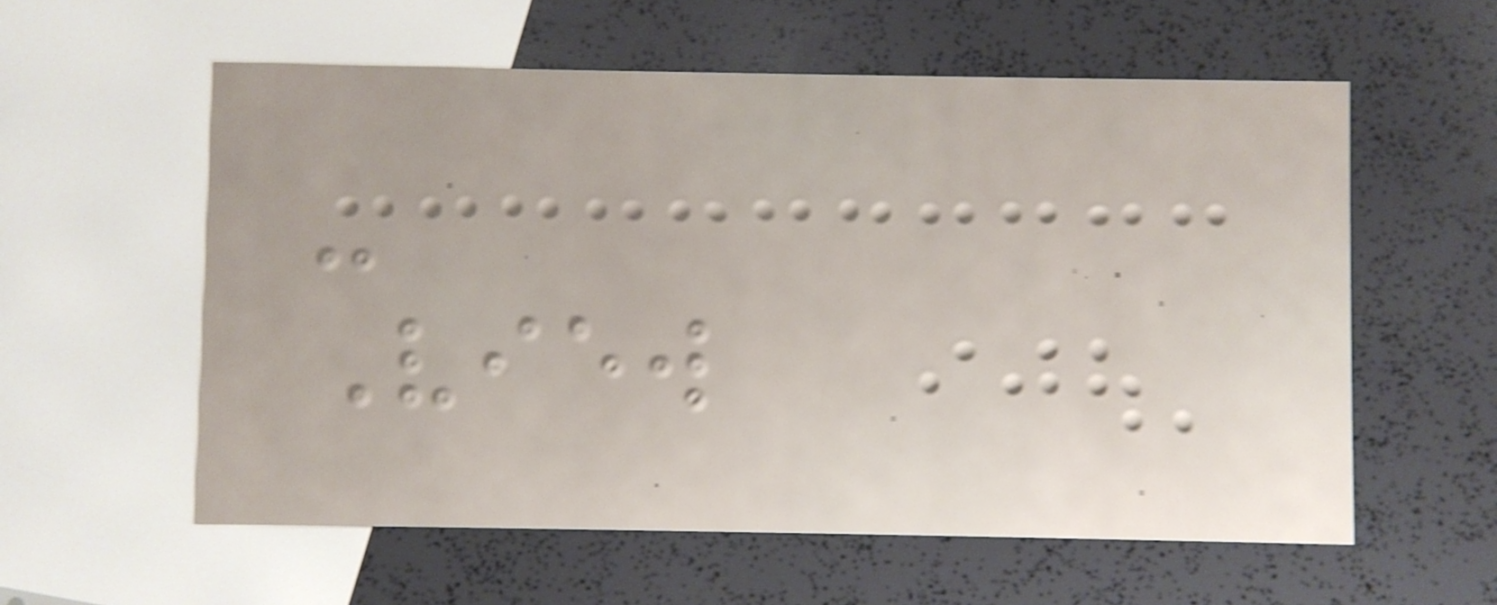-
View
